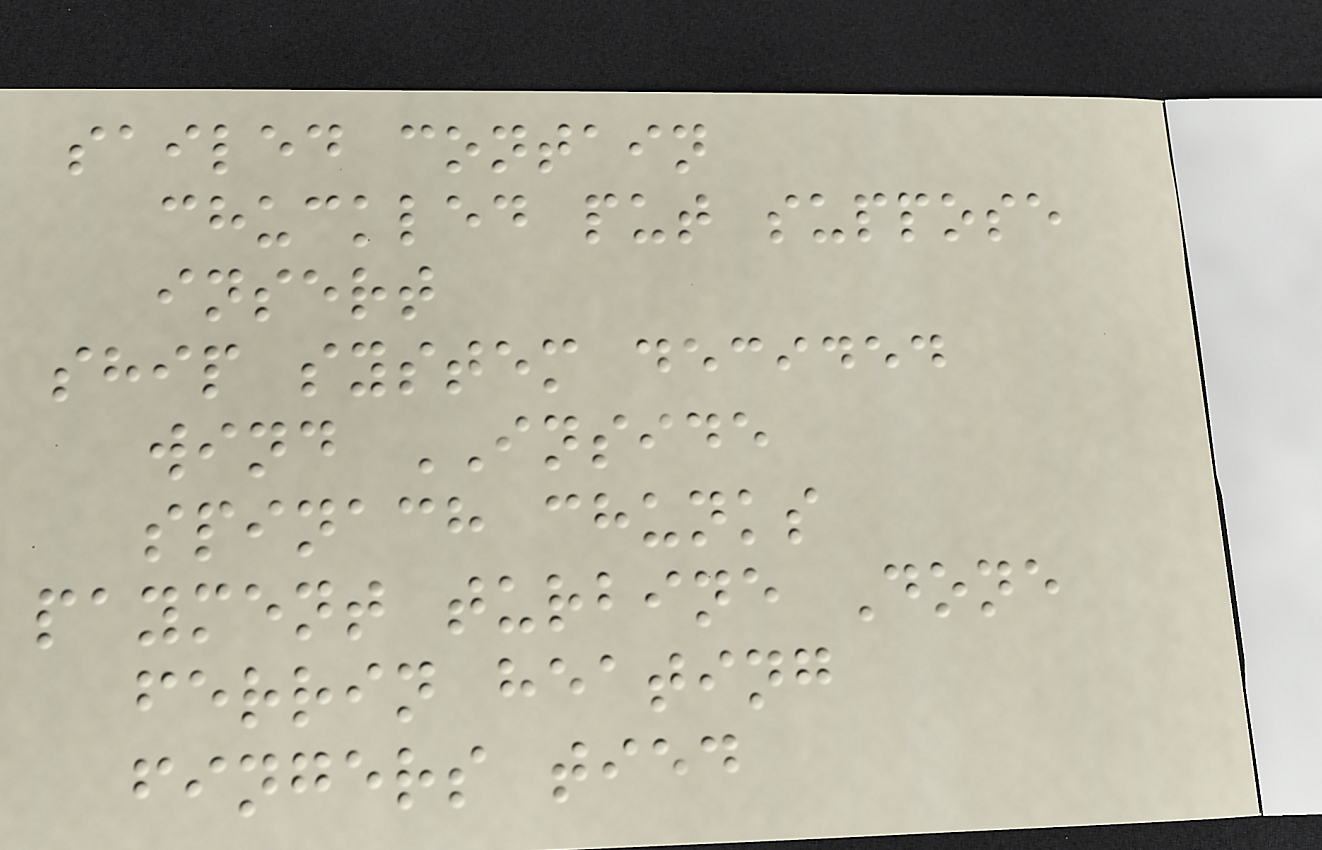sailed contain
chuckled put suppose
insert
ship system decided
wind INSIDE
spinach chunks
payment turbine Done
ferrin heating
fingers tied
